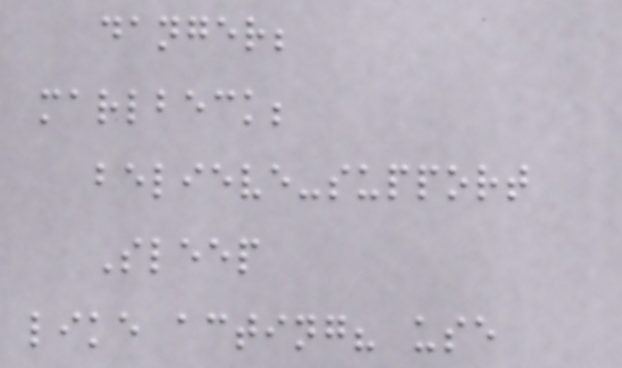danger;
marlbeck;
believe-support
Sleep
like acting? use
